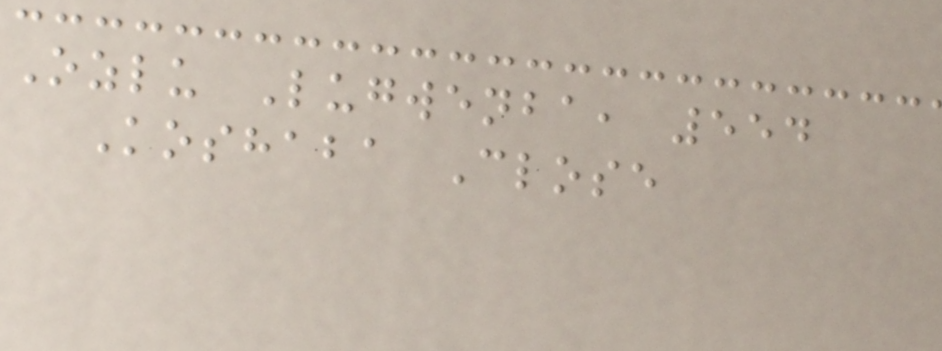Ozlu Lugwenba, 554
Koshaba Close
